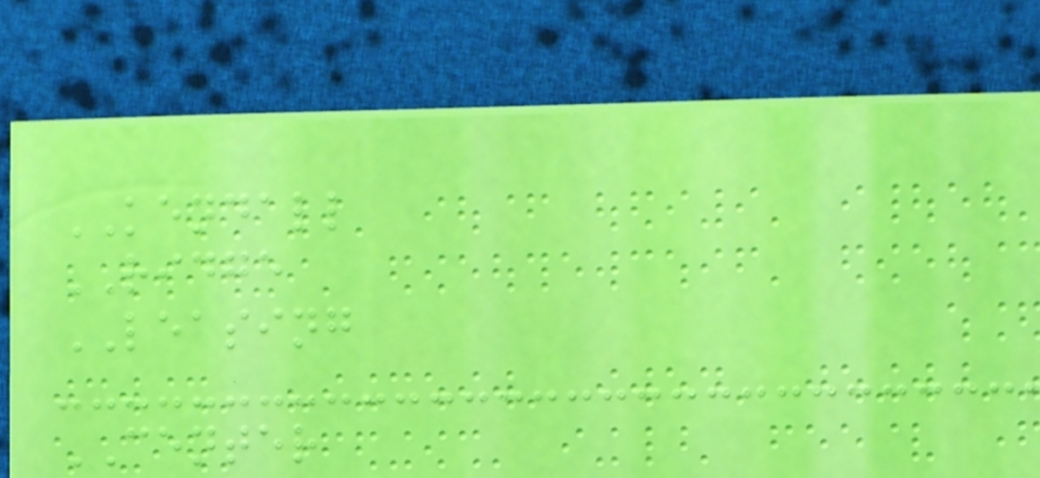KENDALL
RIDGE
LEASING
CENTER
